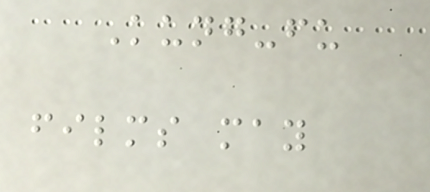Kung-fu
films may
